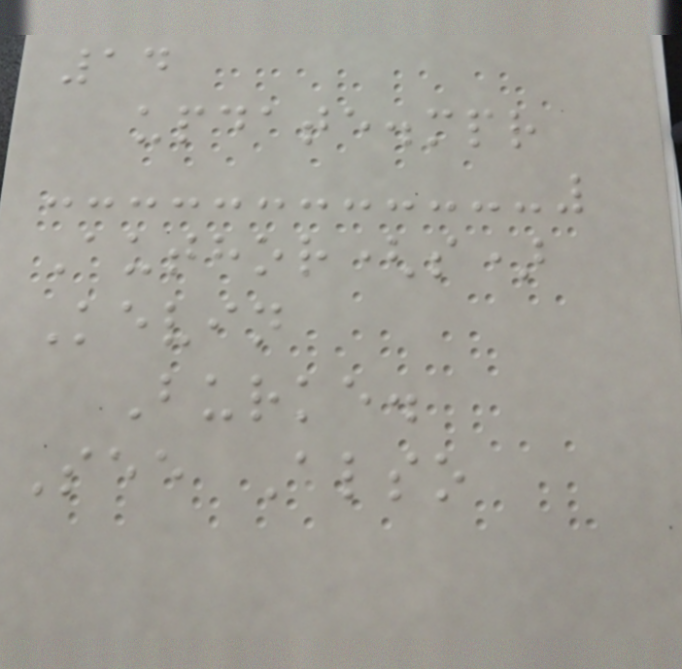14
update.mpr
Author(s)
Kevin
Burke.
See Also
